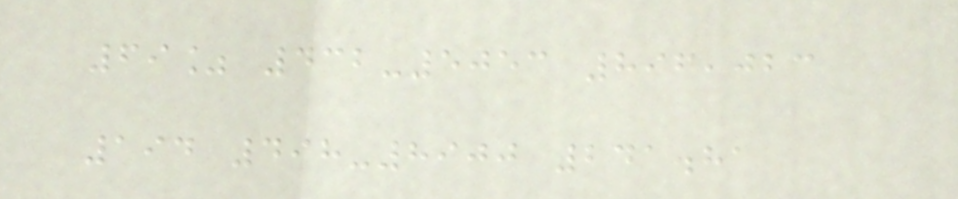69% 432-5053 896,023
194 498-8900 241.81
